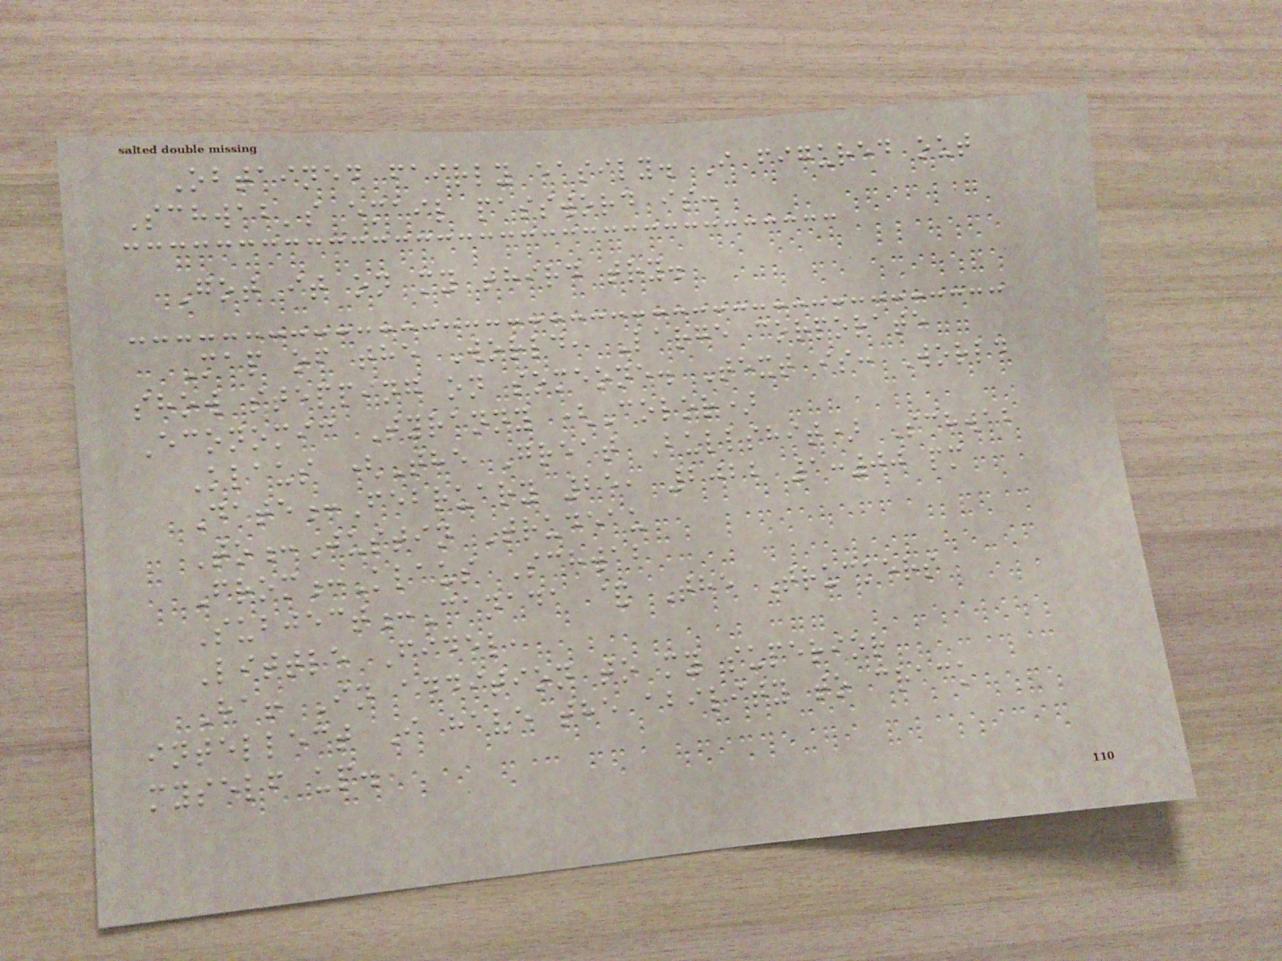Obtained fairly easily. I figured out
Schwab's email password is:
Got it on my third try.
Map of the World, Large corporate
show stepping on someone. Text is: World
Economic Tyranny (Color)
Klaus (The Great Bullshit) Schwab
Date:February 25, 2022 1:00 pm
To:Justin Trudeau
From:Klaus Schwab
Subject:Canada & The Truckers
Little Fidel,
Ha! In addition to my superior
intellect I have the ability to crack
myself up.
